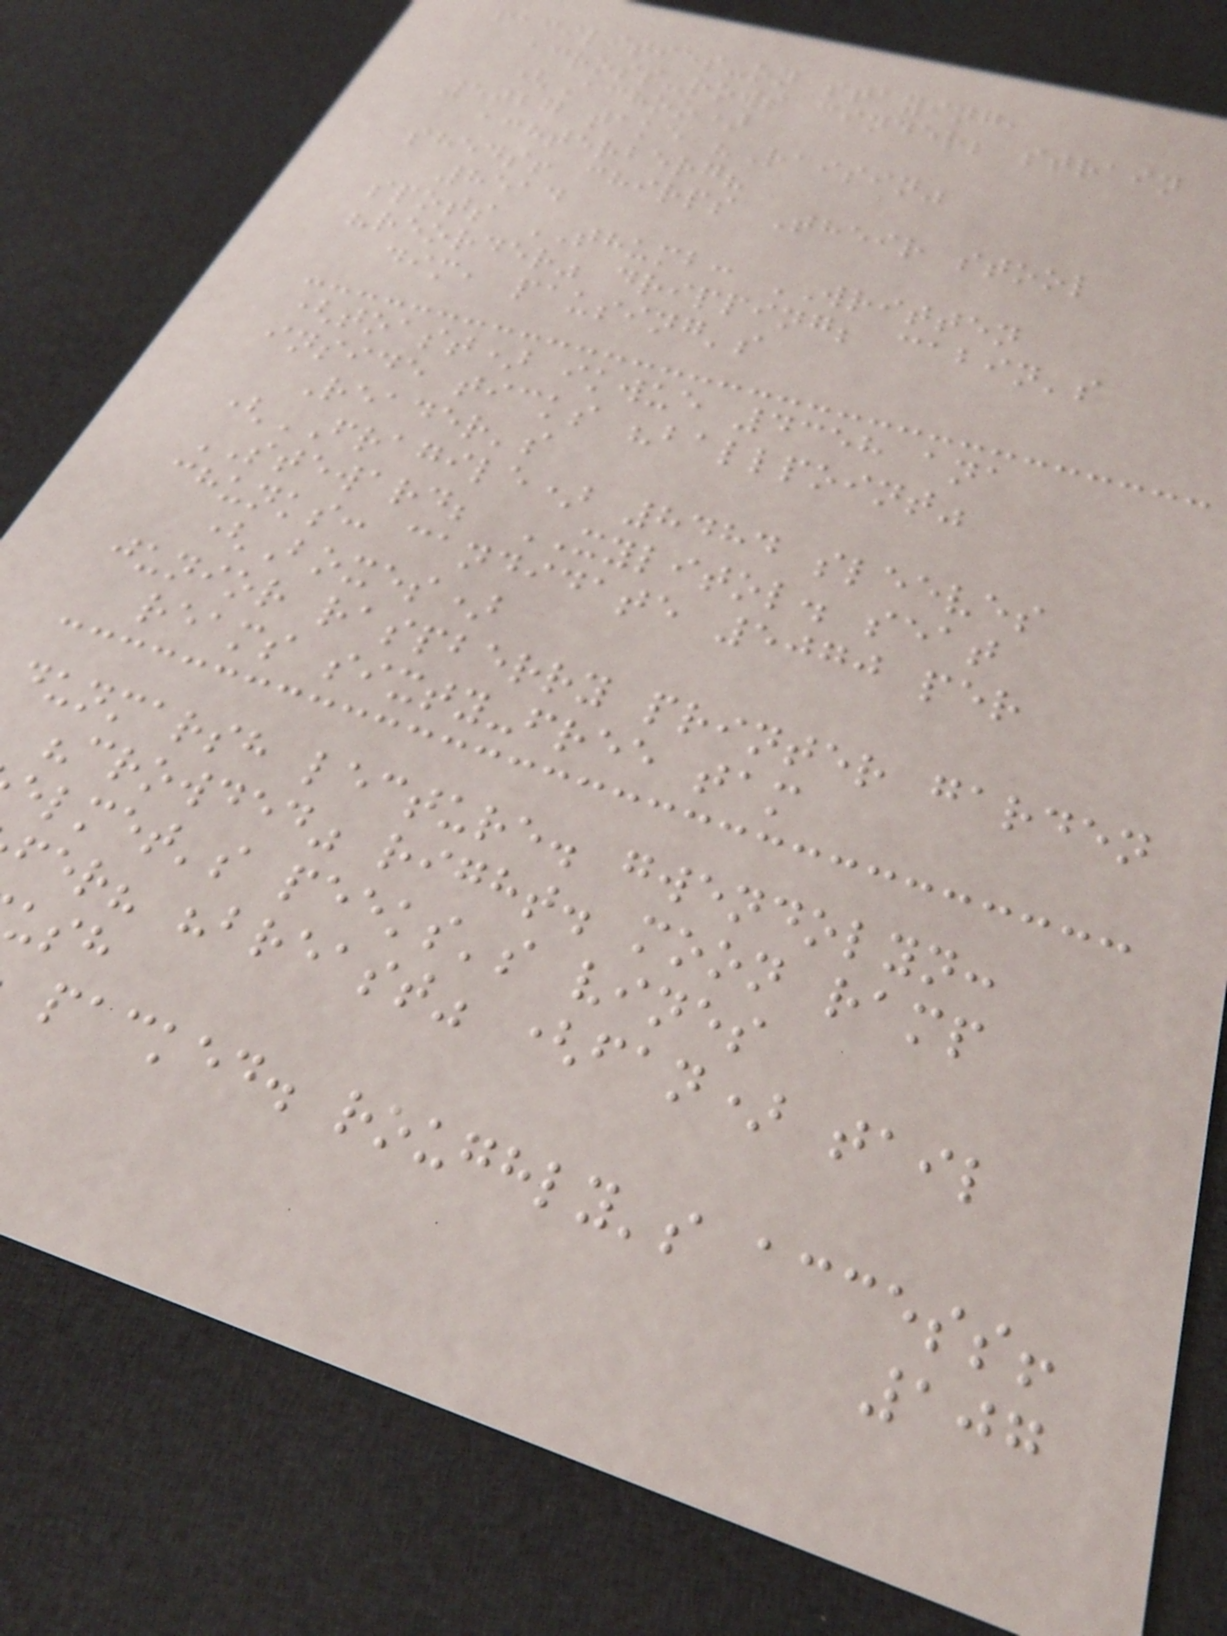facilities-on staying,
across-rows cinder; strain
(Achoo)
5027 take "Raisin"
achterberg?
sheds! chirps Their stool
8514
spots THUMB: WRITTEN
"reorder" dripping; cabin's
dim, pausing's
(toast) ikwue 4358 ana
inside ticks "ballpoint"
Reader's
(FRAGILE) 8484 sleeves
STEWARD; XYLITOL. seat
chunks: candidate 5070 per
(Boxes)
junior raspberry printer garden
reams sixty-free tam
dunmarsh lecture. gwendolyn:
"crowded" right. moon ramp
elmet's peeks's vines
fer? "breast" (fan) tail
packed. roughly's access!
107
